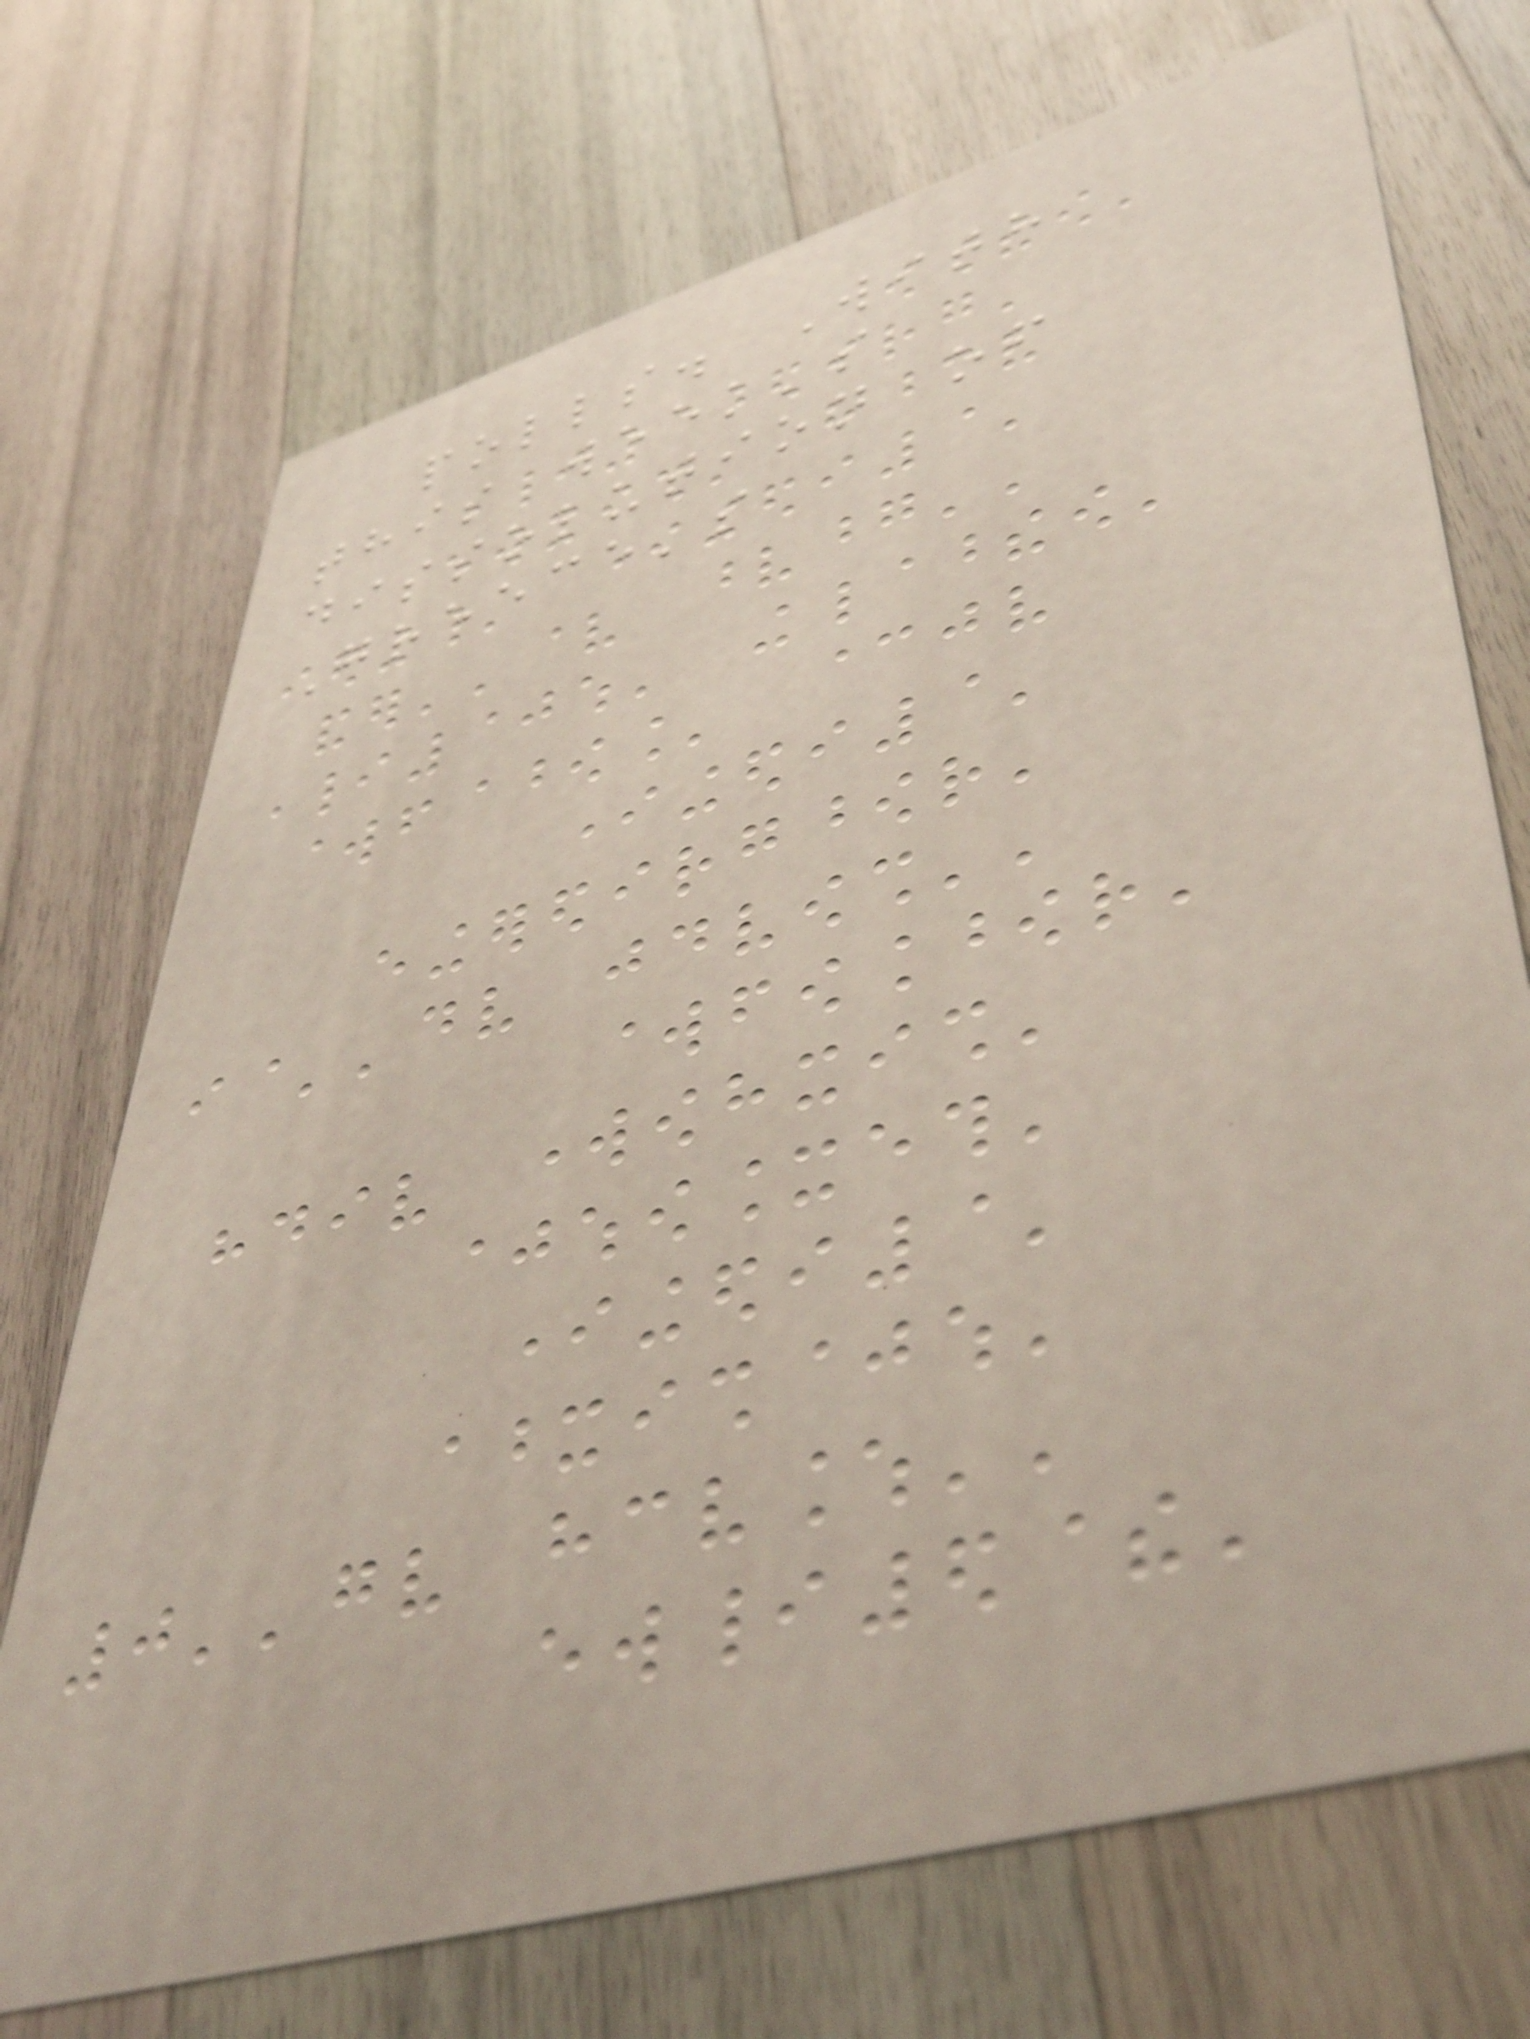polls. With
this week's
dissolution of
Greece's
